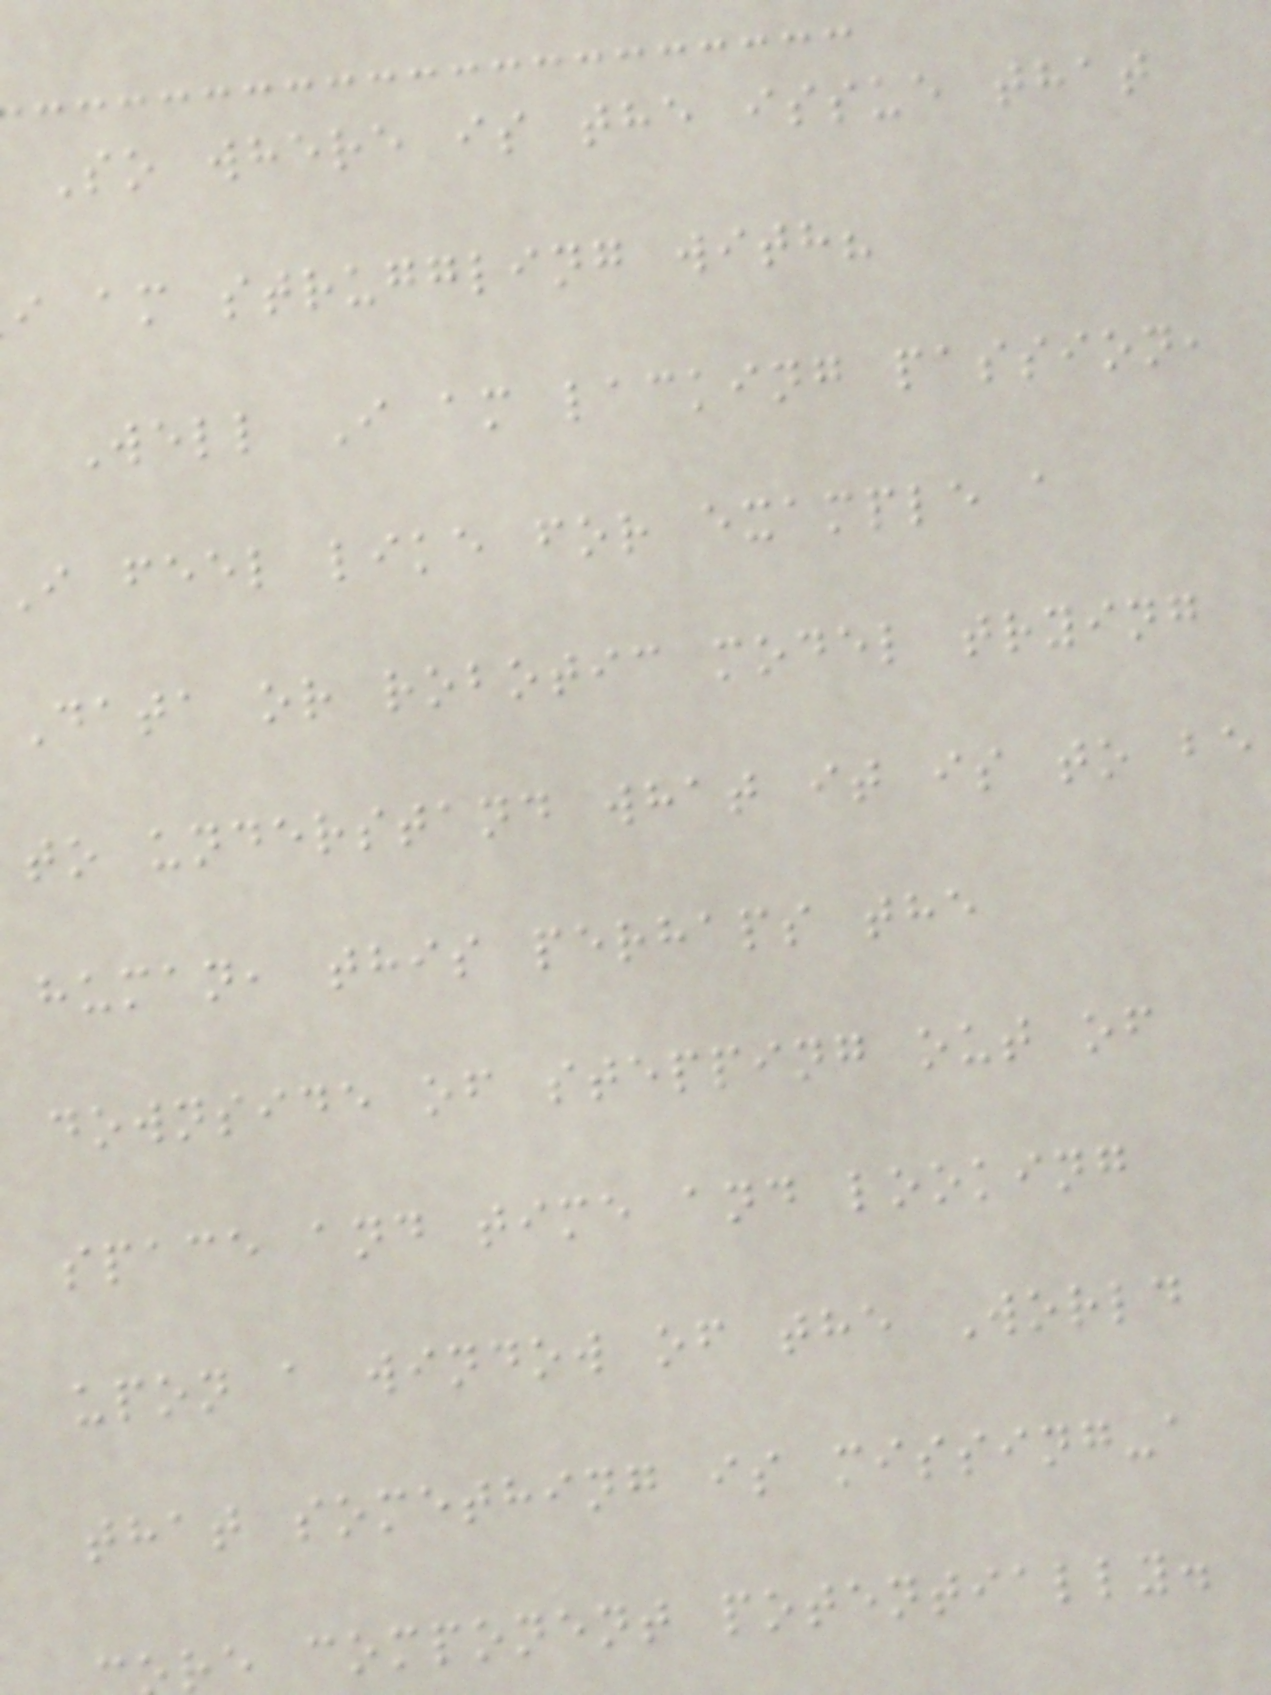So where is the issue that
i am struggling with?
Well I am lacking passion,
i feel like for example a
Data or robotic model trying
to understand what it is to be
human, this perhaps the
downside of stepping out of
space and time and looking
upon a window of the World
that something is missing-a
re component potentially.
